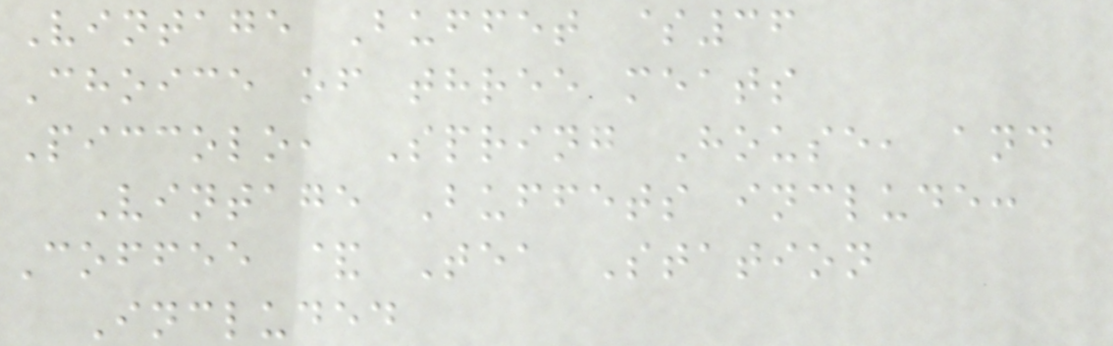Vintage Buffet $36
Choice of three meats
Piccolo, Spring House, and
Vintage Buffets include:
Coffee & Tea Station
Included
